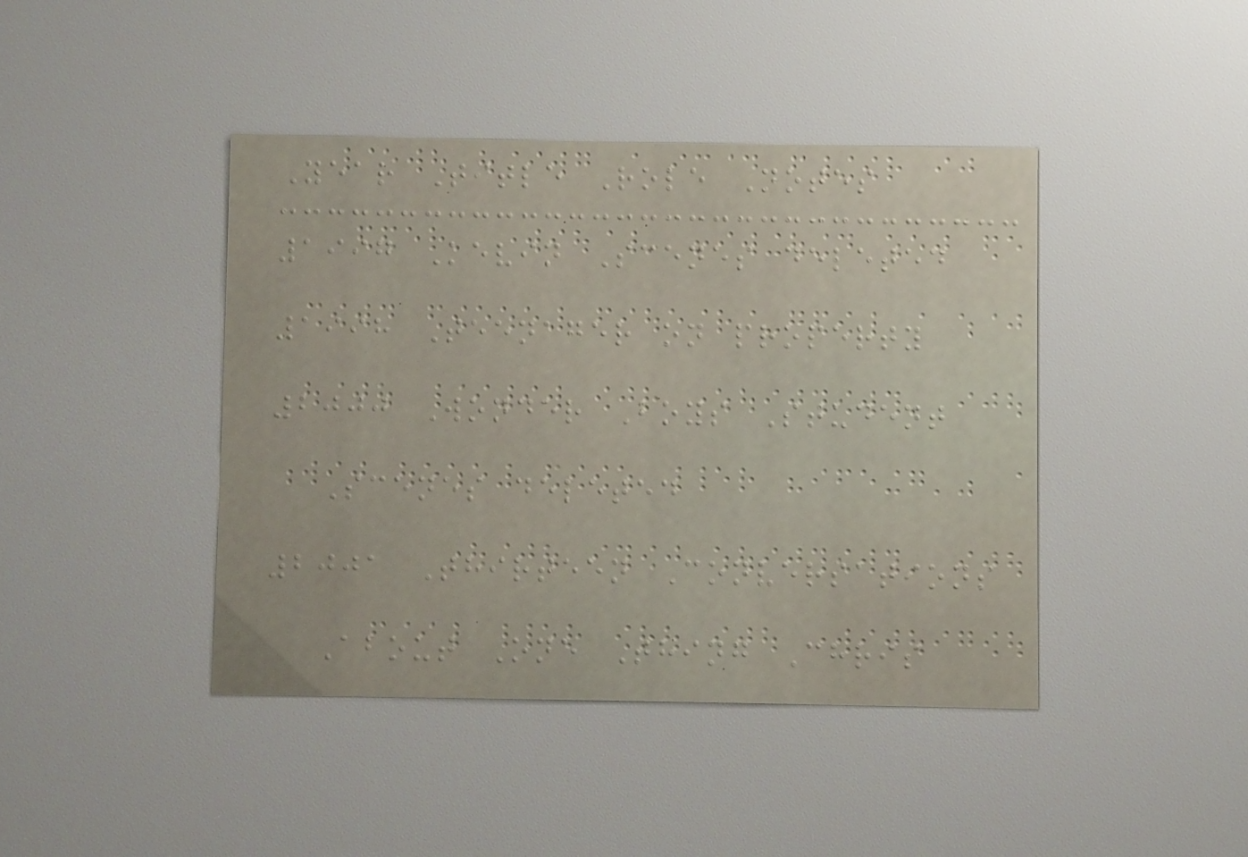Year Title Role Notes
1997 Kevin Scenes deleted
1998 Teenager on property
2000 Wonder Boys Student
Scenes deleted
2001 Thirteen Conversations
About One Thing Chris
